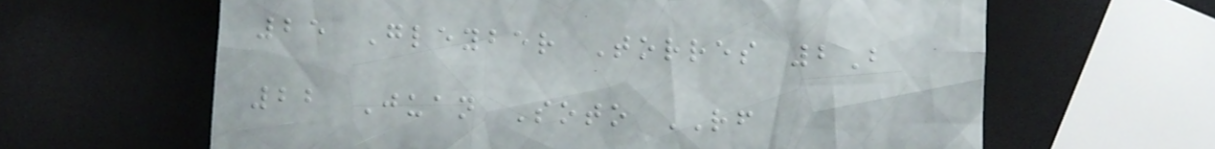25 Gleyber Torres 2B
22 Juan Soto RF
